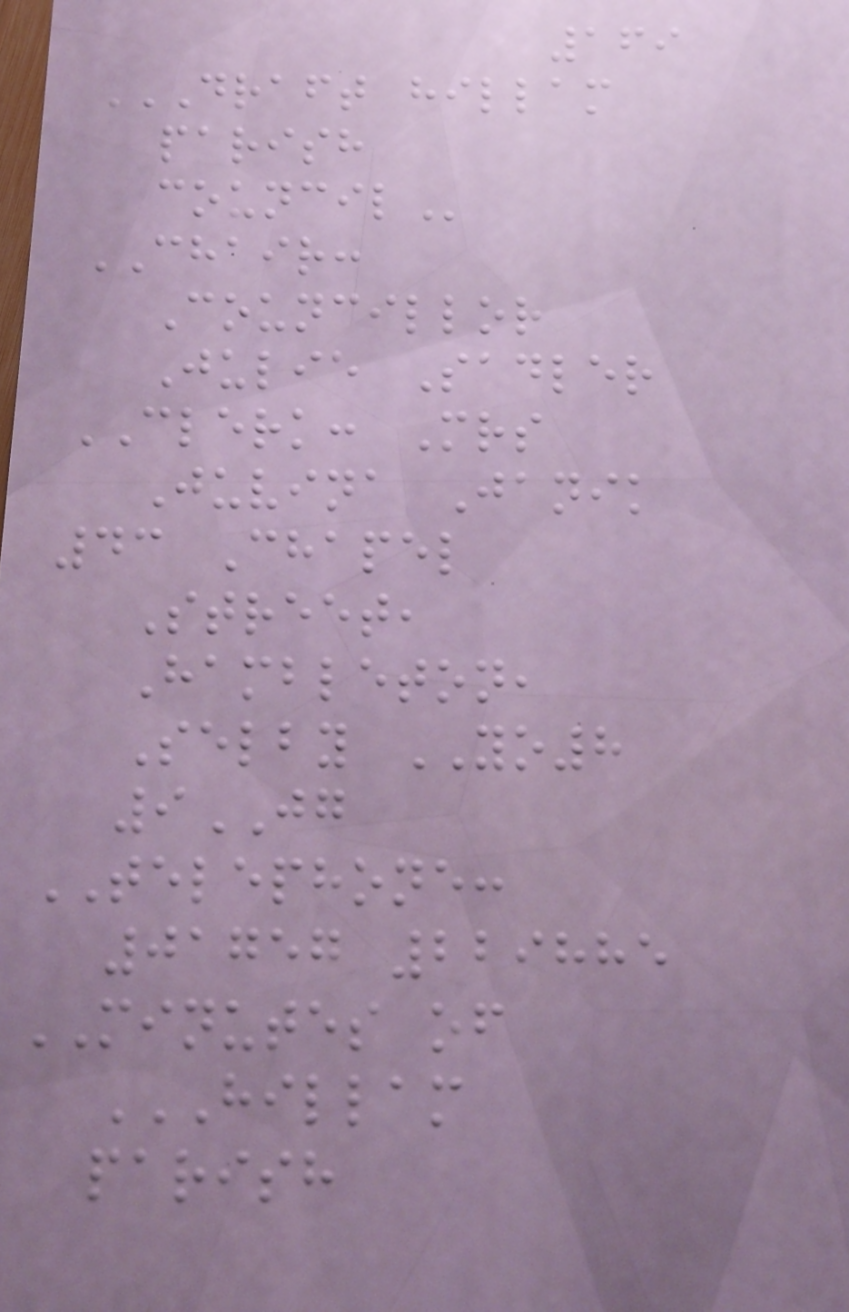169
DRAFT HILLAM
PARISH
COUNCIL
CHAIR:
Councillor
Julie Sadler
CLERK: Mrs
Juvina Janik
43 Chapel
Street,
Hambleton,
Selby YO8
9JG
TELEPHONE:
01757 229885
MINUTES of
HILLAM
PARISH
